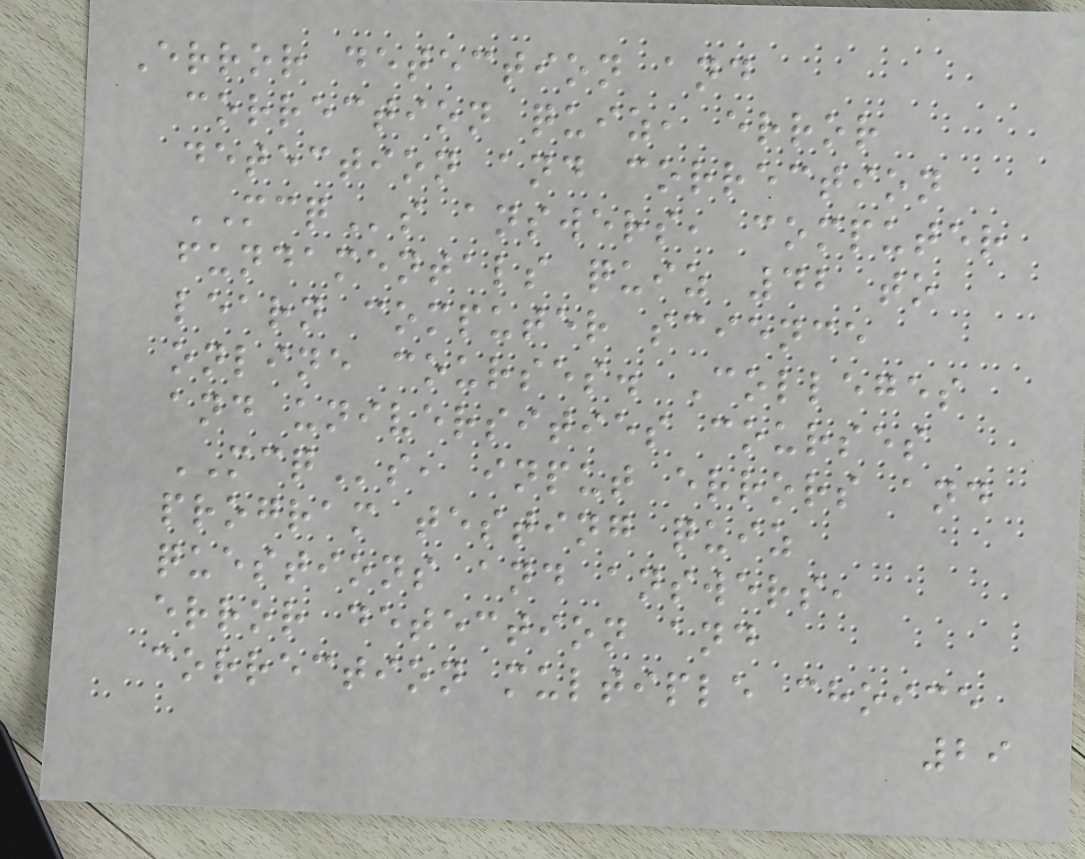Error detection and
correction quiz, error
detection and correction
MCQs answers, computer
fundamentals quiz 42 to
learn computer science
online courses. Colleges
and universities courses
MCQs, input errors and
program testing quiz
questions and answers,
error detection and
correction multiple choice
29
